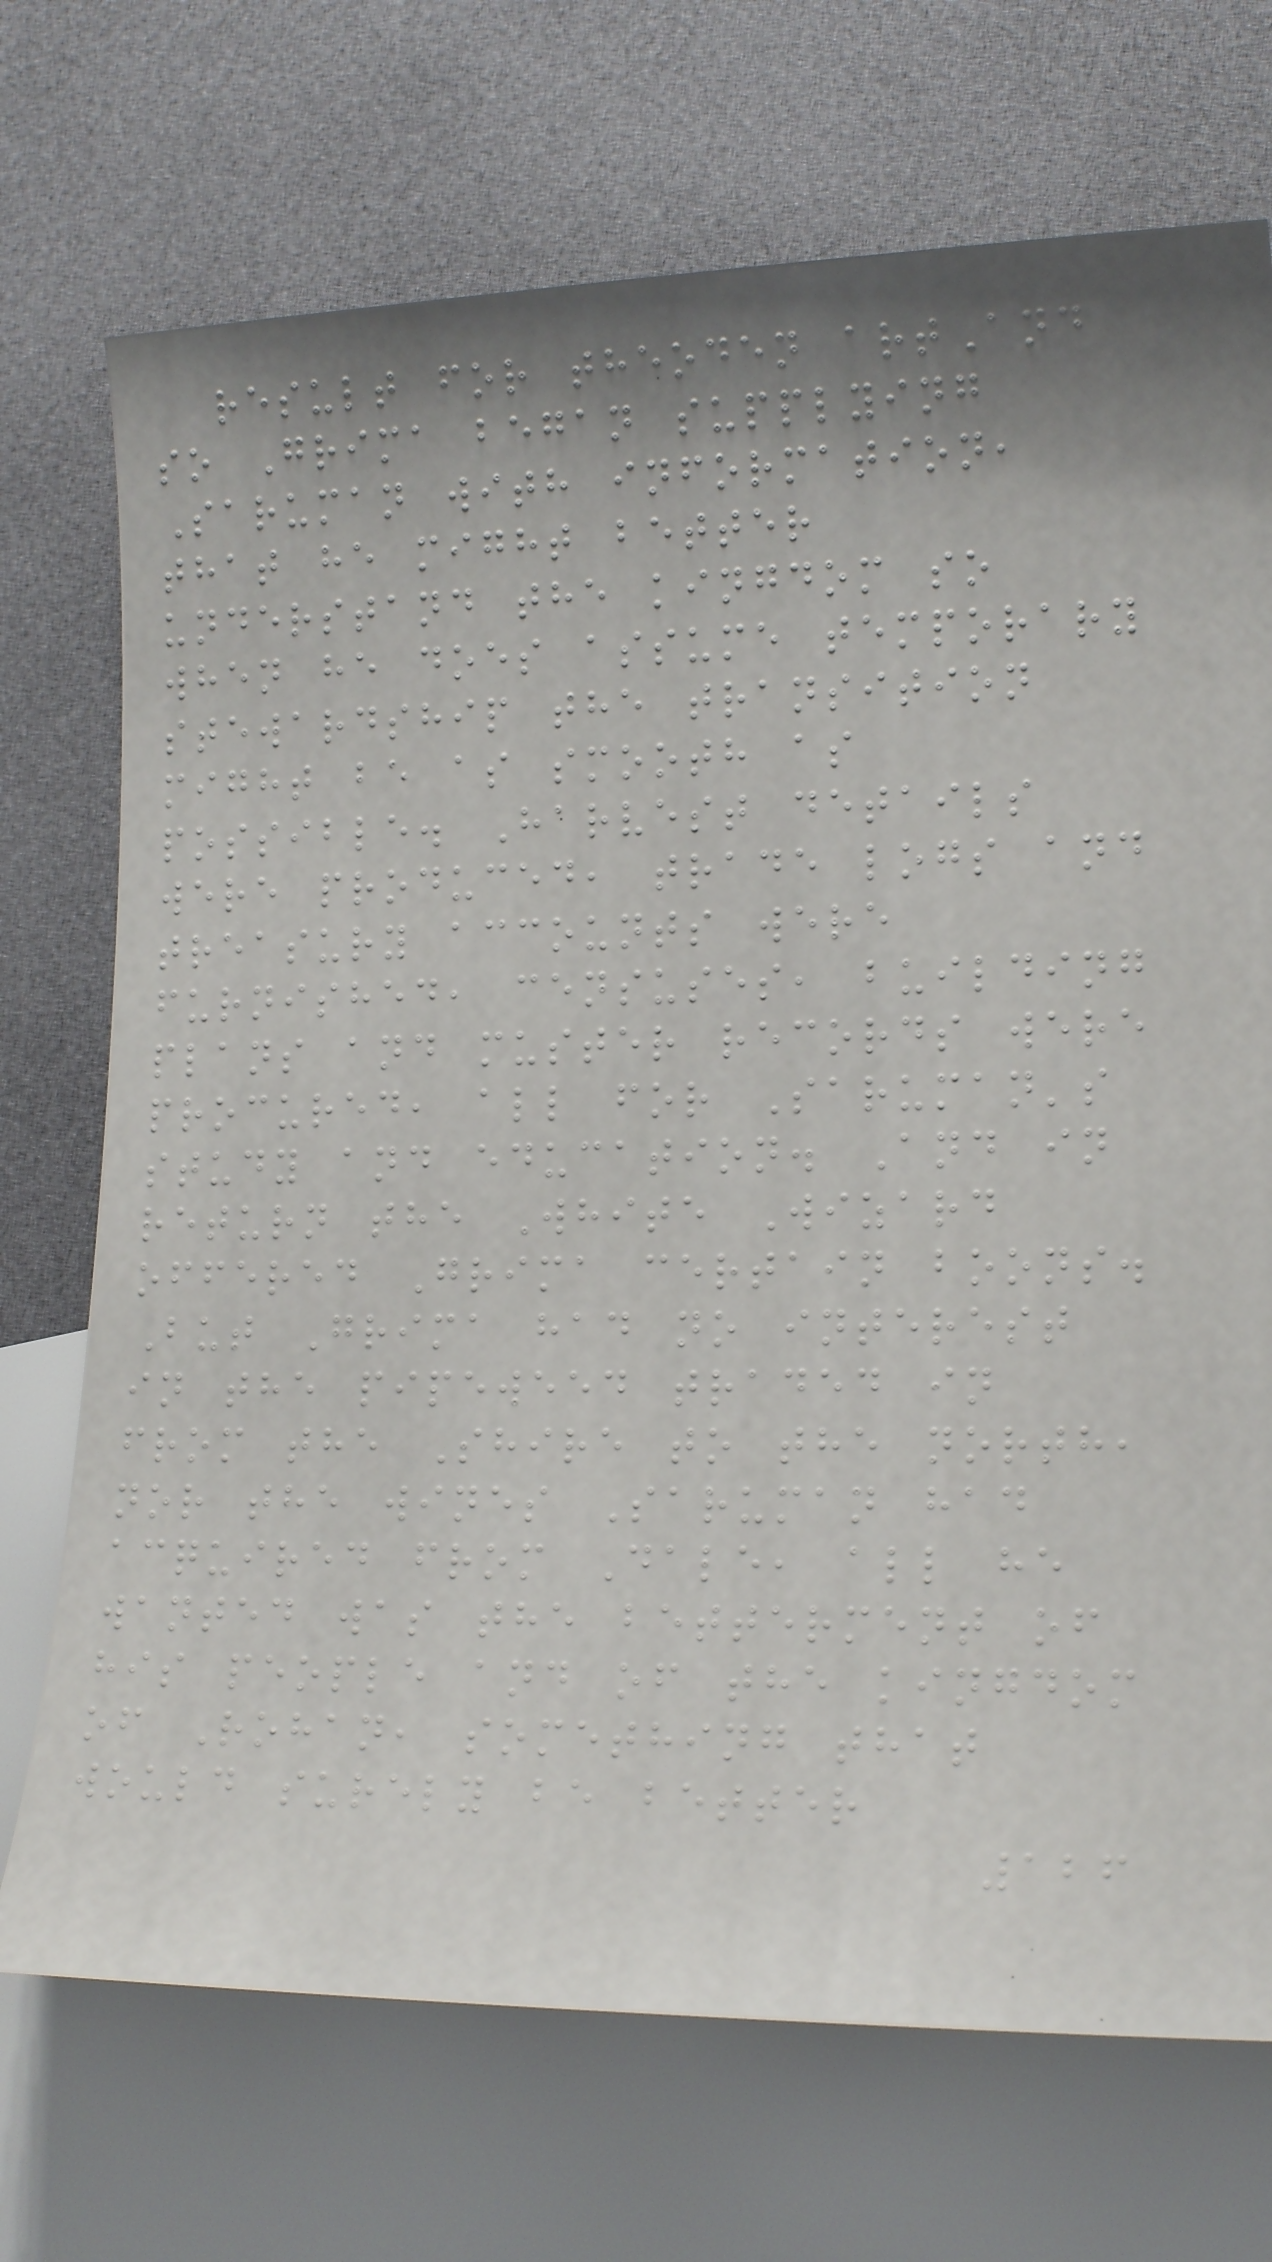result for theoden artAnd
so Grima began supplying
Saruman with information,
that he might better
understand the kingdom so
when he does assume temporary
stewardship the transition
might be as smooth as
possible. Harvest details
were produced, trade logs and
treasury accounts were
furnished, censuses, building
plans and muster records were
procured, all for Saruman's
study and education. And in
return the White Wizard
offered Grima certain boons.
But Grima had no interest
in the pipeweed traded in
from the Shire to the north,
nor the wines Saruman had
acquired from Dale, all he
wanted was the betterment of
his people and of the kingdom
of Rohan, something that
would surely be better
126
